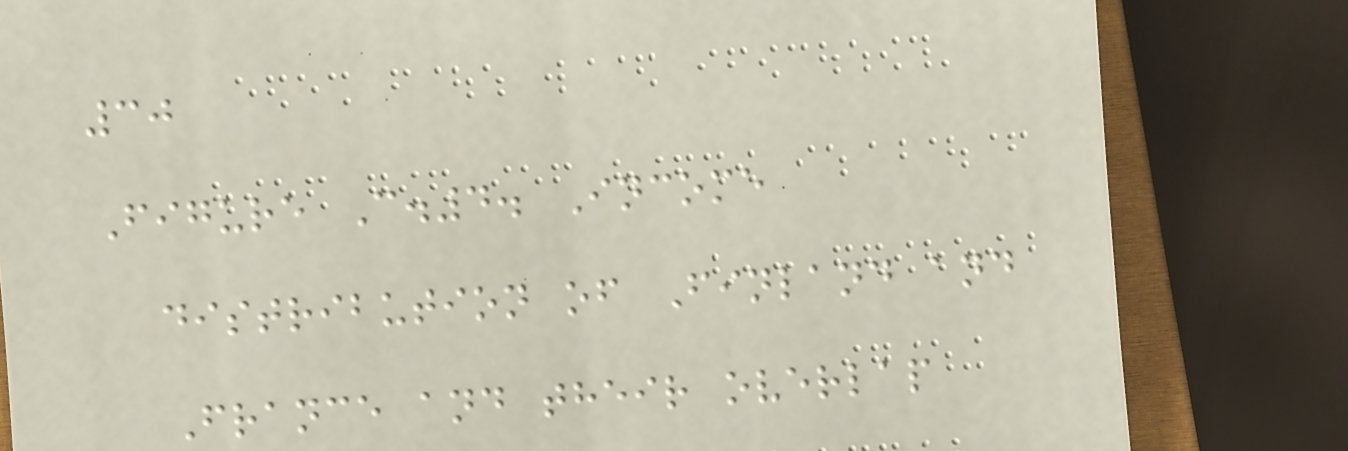30
Figure C.4. Income
distribution of Finland and
France and their overlap
